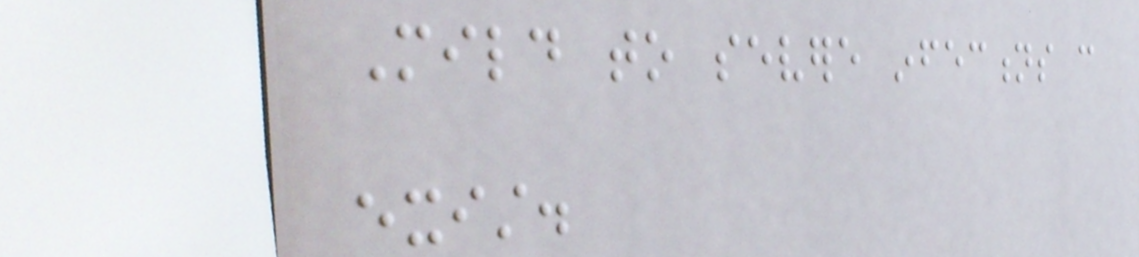Mild to severe infections can
exist.
